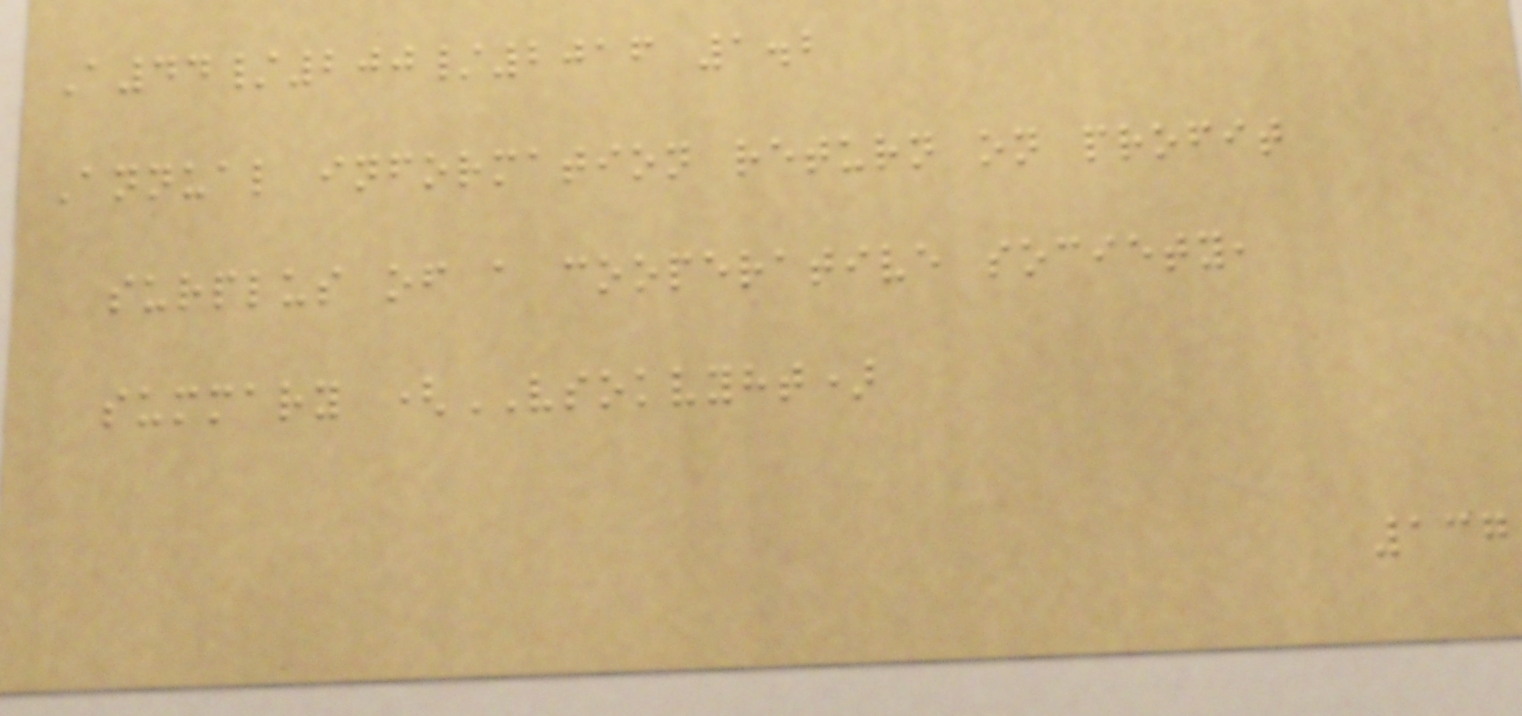A44/200/2016 1.2
Annual information return on profit
surplus of a cooperative society,
summary (VSOKVYHT)
137
